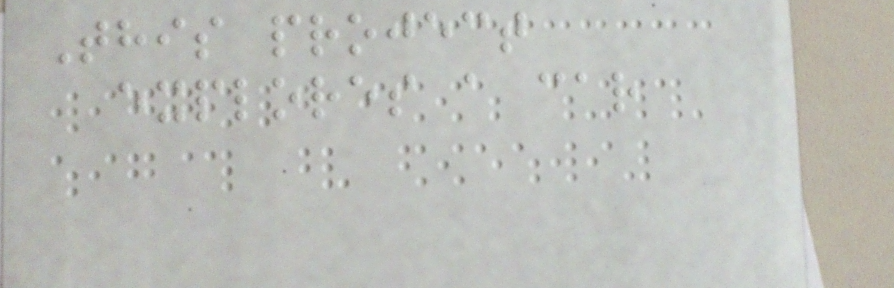This project
explores a car
